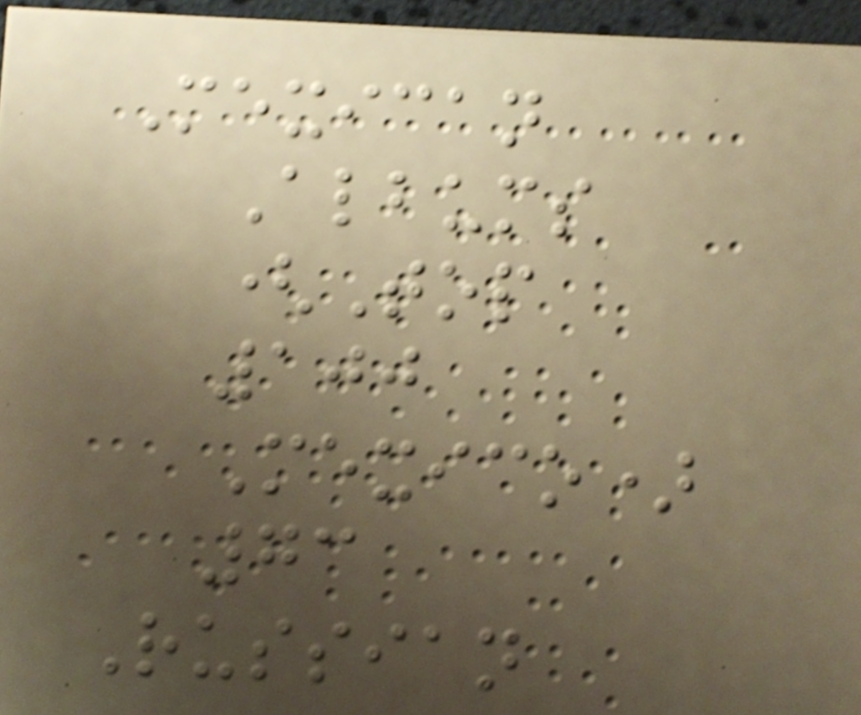Mexican
Albums
(Top
100
Mexico)
73
Russian
